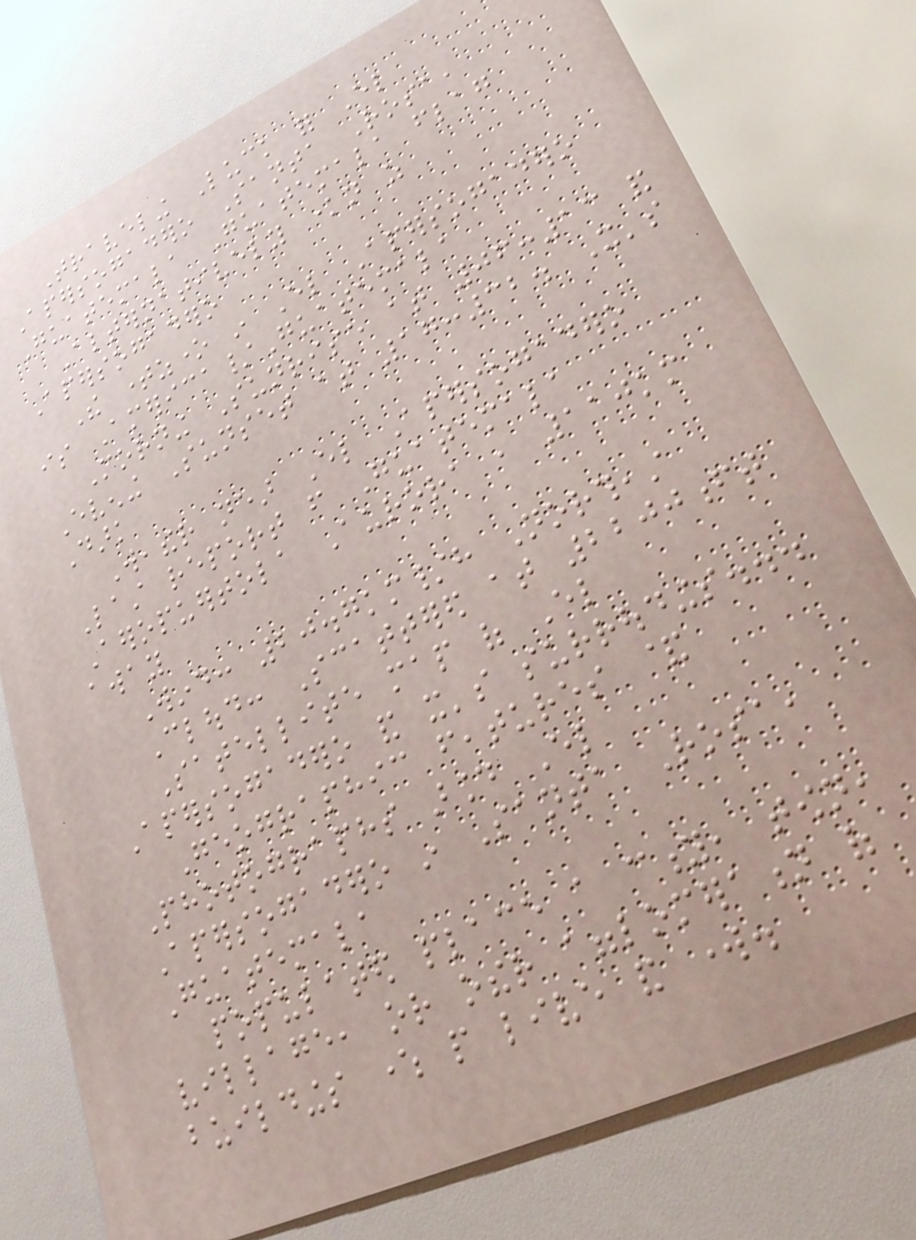Traveling Luck for El
Apersogadero Santa Rosa,
Guatemala Guatemala flag
Alternatively known as
Apersogadero
The timezone in El Apersogadero
is America/Guatemala
Morning Sunrise at 06:13 and
Evening Sunset at 17:32. It's
Dark
Weather near El Apersogadero
Last report from Guatemala
Aeropuertola Aurora , 110km
away
Wind: 20.7km/h Northeast
Cloud: Scattered at 2200ft
Satellite map of El
Apersogadero and it's surroudings...
Geographic features &
Photographs around El
Apersogadero in Santa Rosa,
Guatemala
populated place a city, town,
village, or other agglomeration of
buildings where people live and work.
